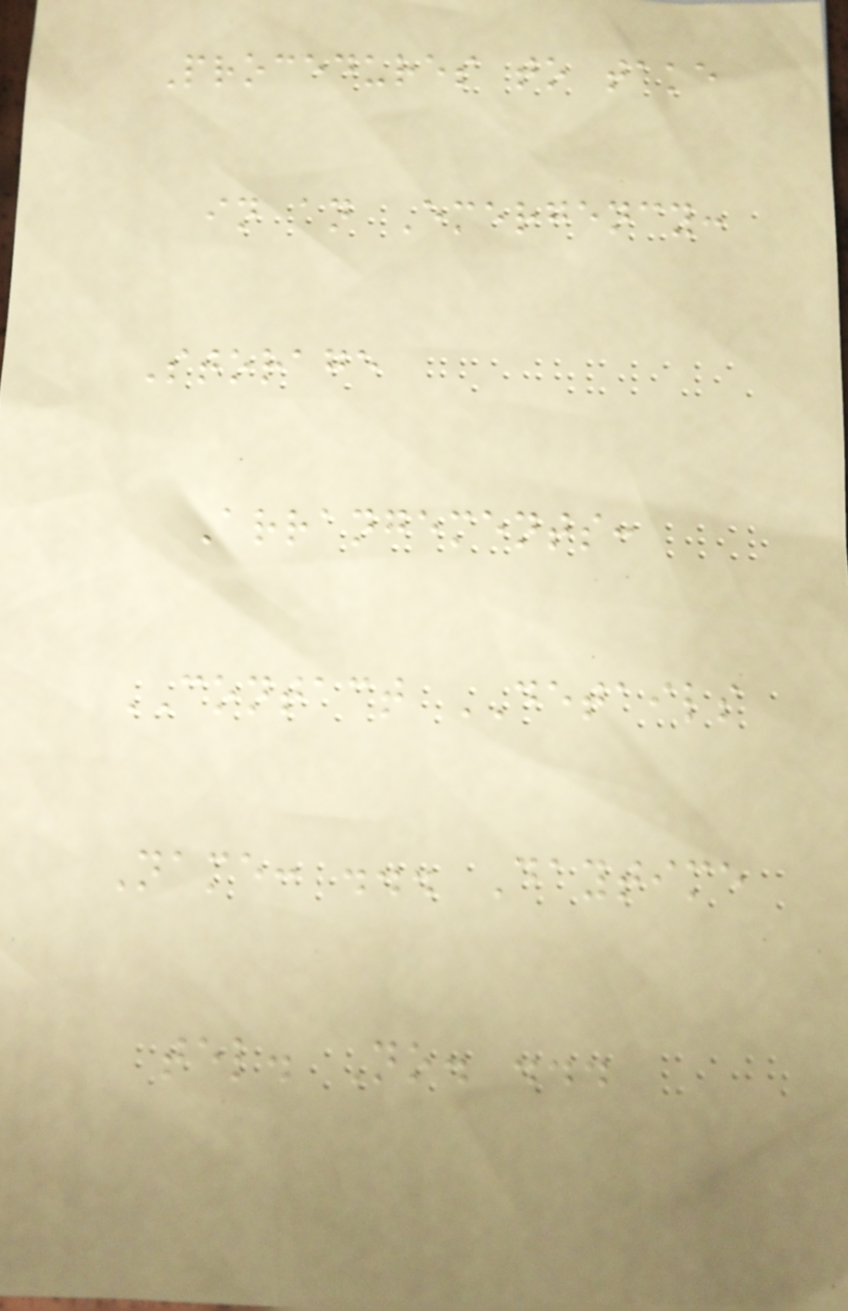Procedures to take
in an Emergency:
Storage
Arrangements:
CONTACT DETAILS
Name: ... Daytime
tel. No. ...
